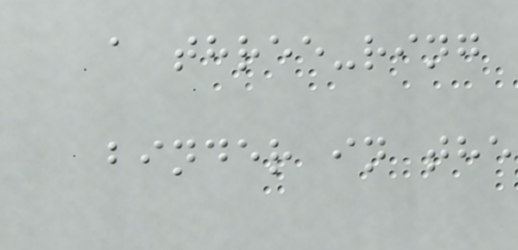a three-ring
binder in the
